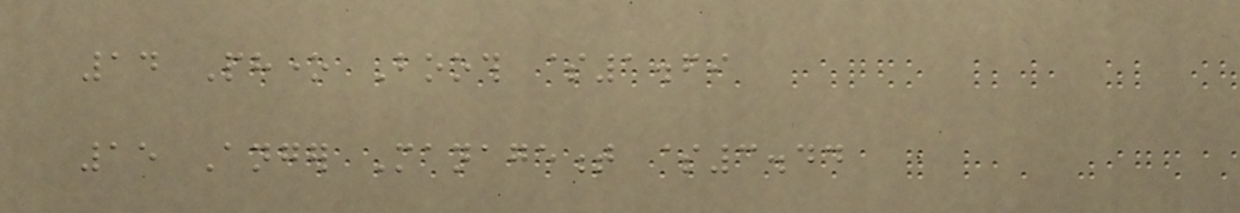14 Phone Booth $1.69
15 Anger Management $3.44
